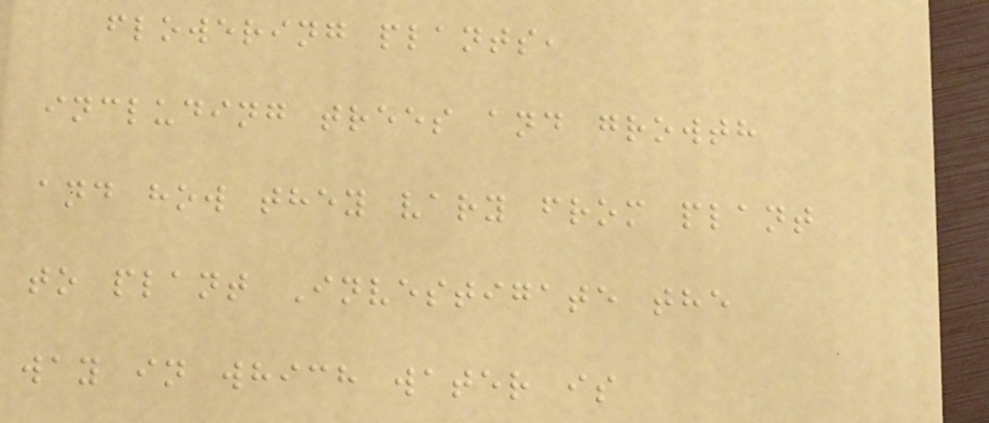flowering plants,
including trees and growth
and how they vary from plant
to plant Investigate the
way in which water is
